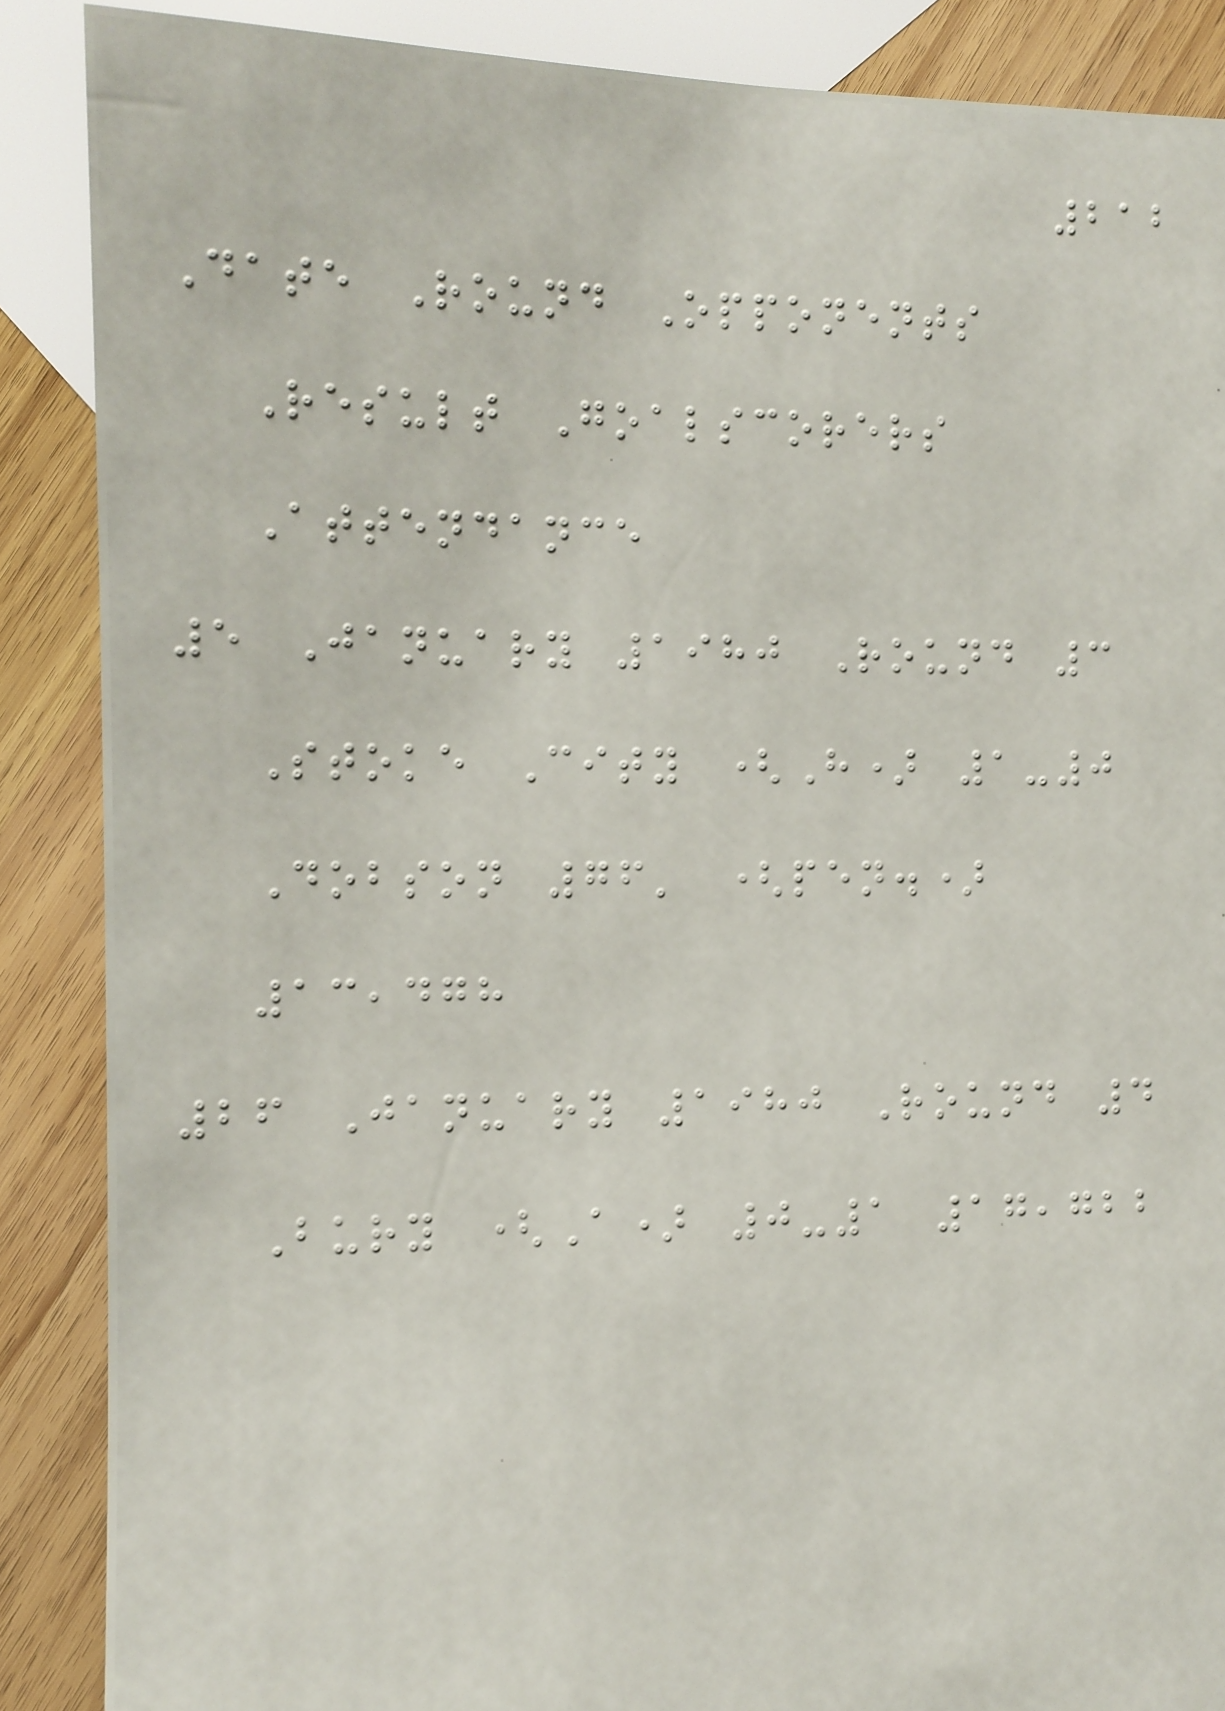212
Date Round Opponents
Result Goalscorers
Attendance
5 January 1980 Round 3
Stoke City (H) 1-0
Dobson 76' (pen.)
13,478
26 January 1980 Round 4
Bury (A) 0-1 17,722
